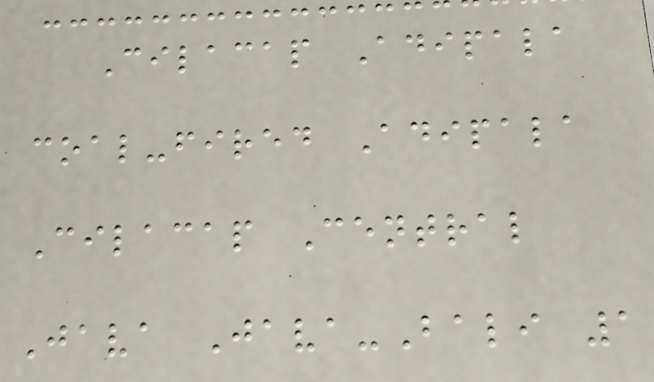Cilacap Adipala
coal-fired Adipala
Cilacap Central
Java Java-Bali 1
